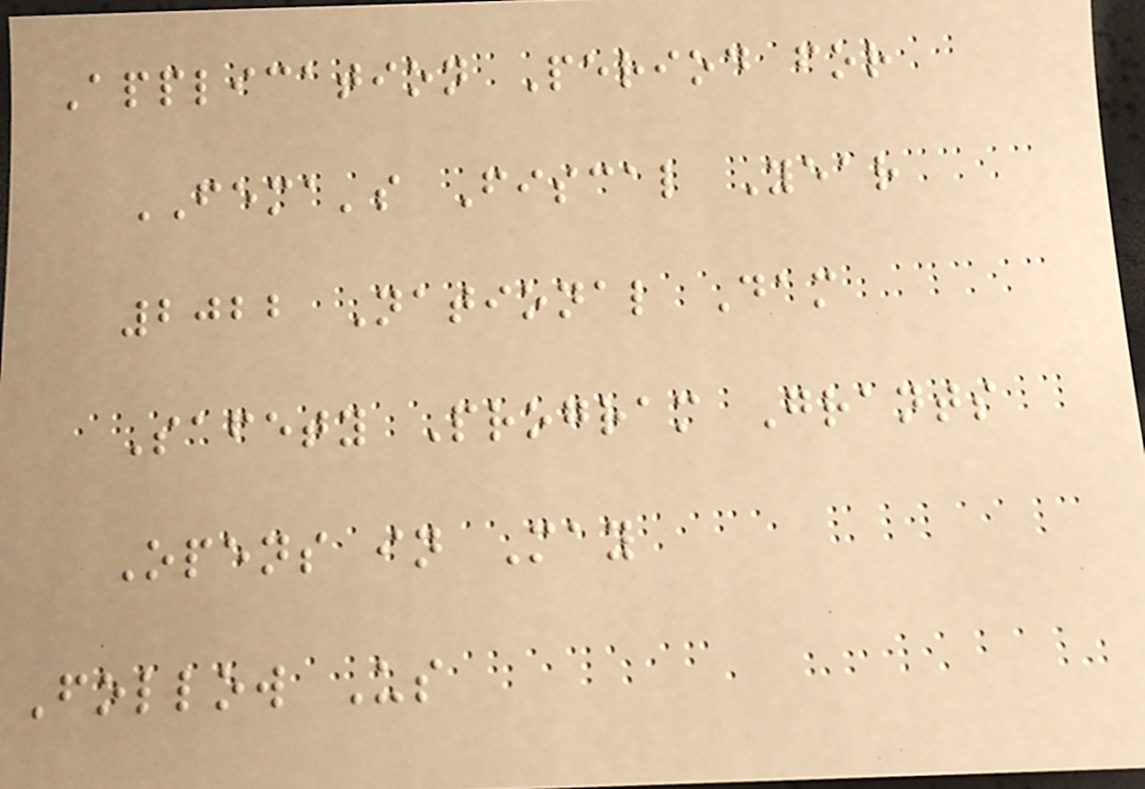Application Period for
FEMA's Fiscal Year
2022 National Dam
Safety Program Grants
Opens in May
Follow Us
